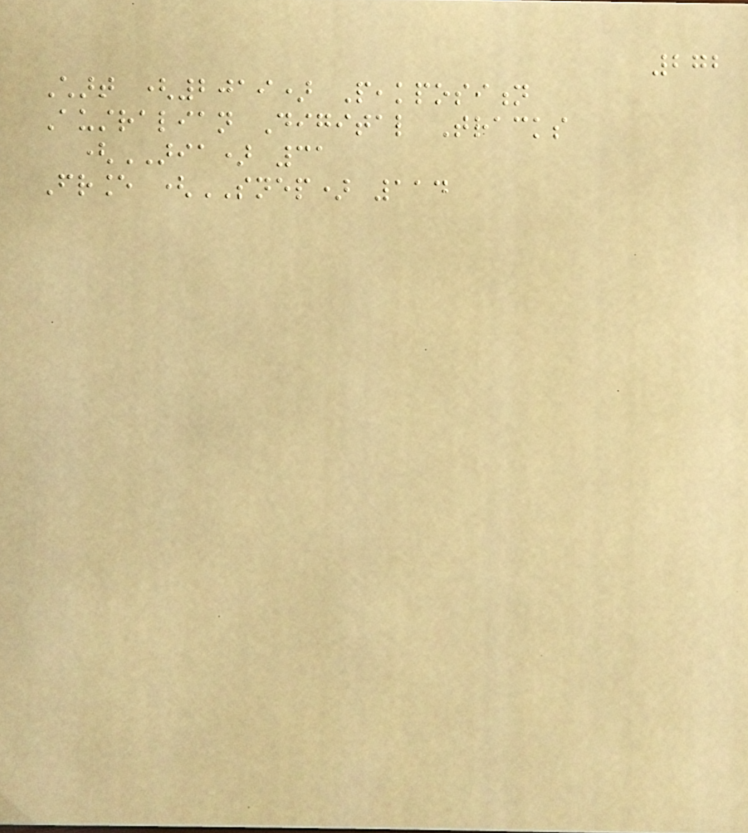272
Chart (2019) Peakposition
Australian Digital Tracks
(ARIA) 31
France (SNEP) 114
